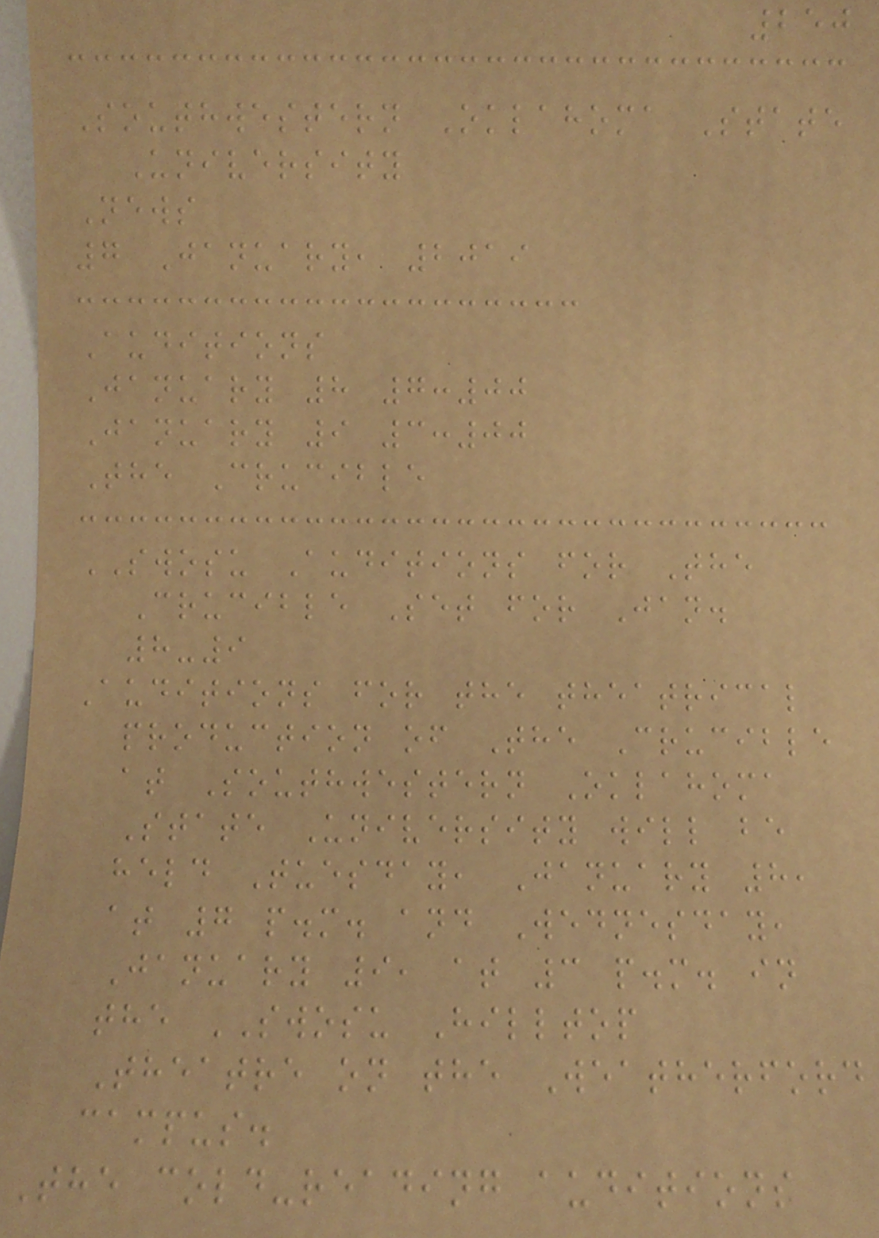250
Southwestern Oklahoma State
University
News
7 January, 2019
Auditions
January 8 7:00
January 9 3:00
The Crucible
SWOSU Auditions for The
Crucible Set for Jan.
8-9
Auditions for the theatrical
production of The Crucible
at Southwestern Oklahoma
State University will be
held Tuesday, January 8,
at 7 p.m. and Wednesday,
January 9, at 3 p.m. in
the SWOSU Hilltop
Theatre on the Weatherford
campus.
The cold-reading auditions
